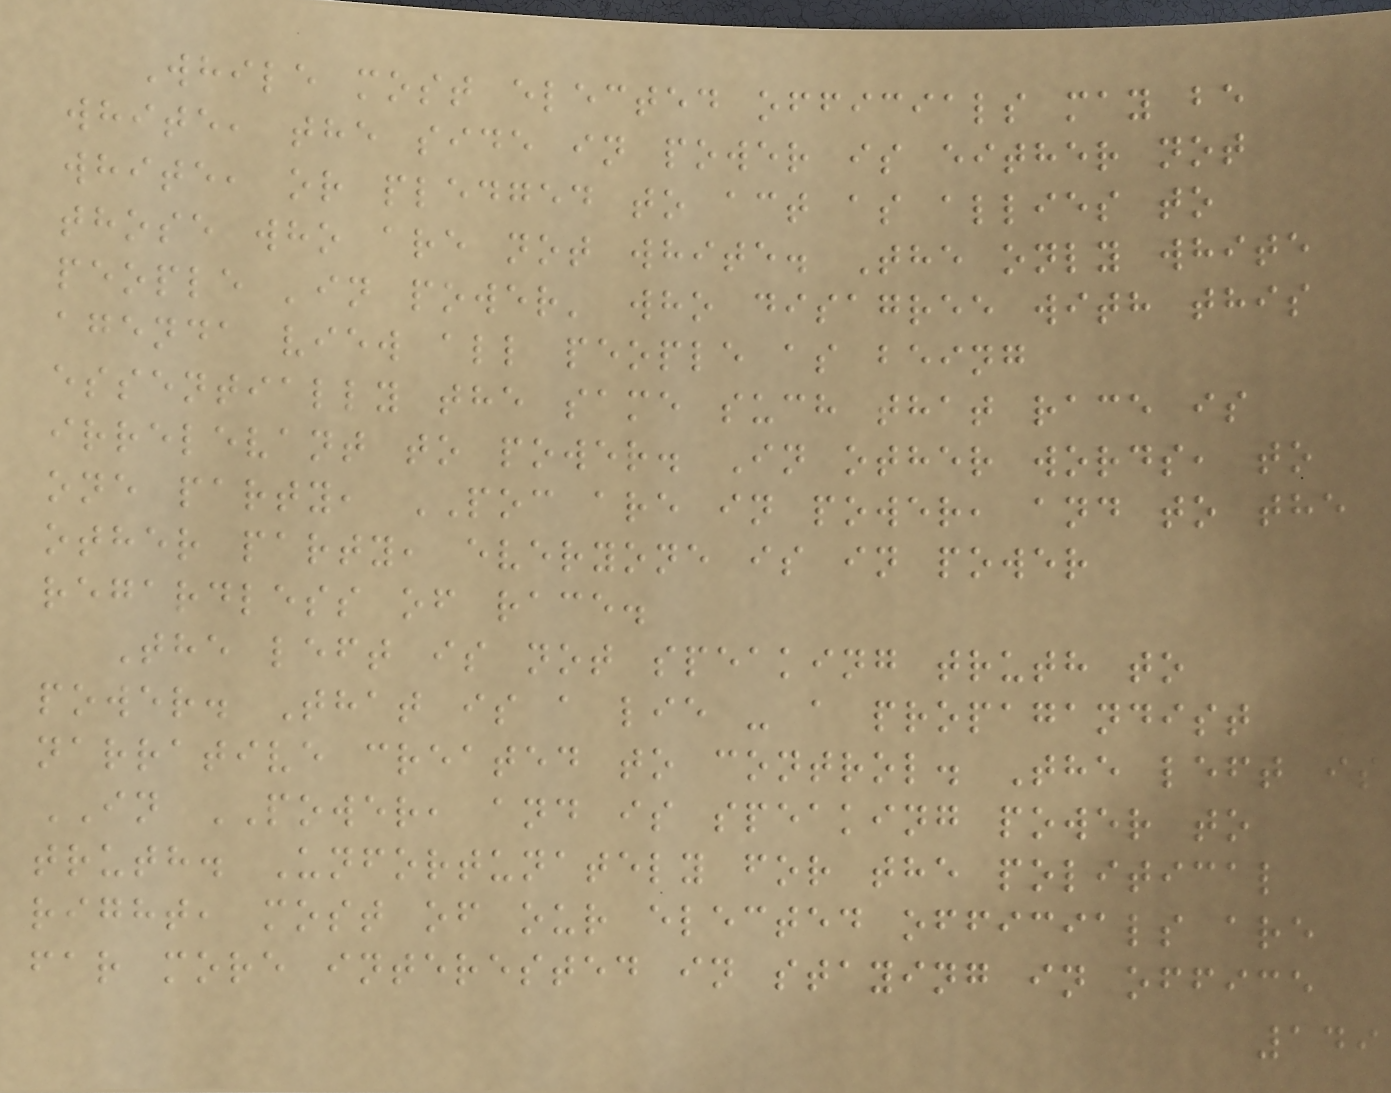While most elected officials may be
white, the side in power is either not
white, or pledged to act as allies to
those who are not white. The only white
people 'in power' who disagree with this
agenda view all people as being
essentially the same such that race is
irrelevant to power. In other words, to
one party, POC are in power, and to the
other party, everyone is in power
regardless of race.
The left is not speaking truth to
power. That is a lie - a propagandist
narrative created to control. The left is
IN POWER, and is speaking power to
truth. Unfortunately for the political
right, most of our elected officials are
far more interested in staying in office
149
